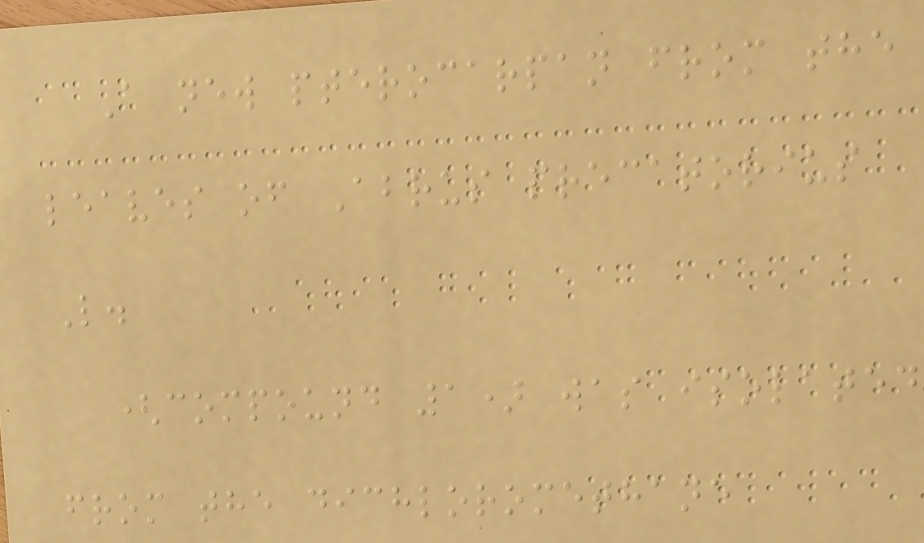A new pterocarpan from the
leaves of Abrus precatorius
L.
(compound 1) was isolated
from the dichloromethane
